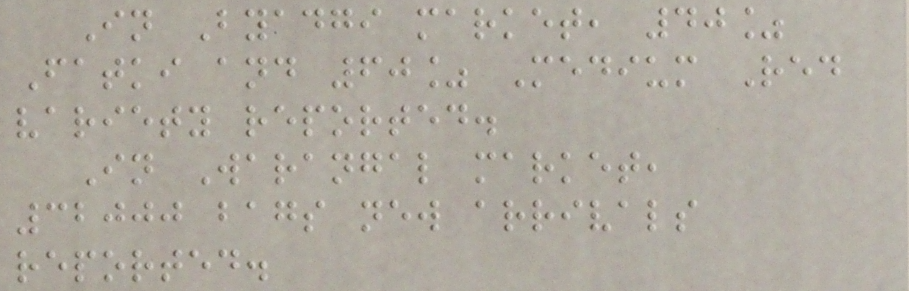In Byadgi market, 40%
Fatki and 60% Medium Red
variety reported.
In Warangal market,
32000 bags new arrivals
reported.
